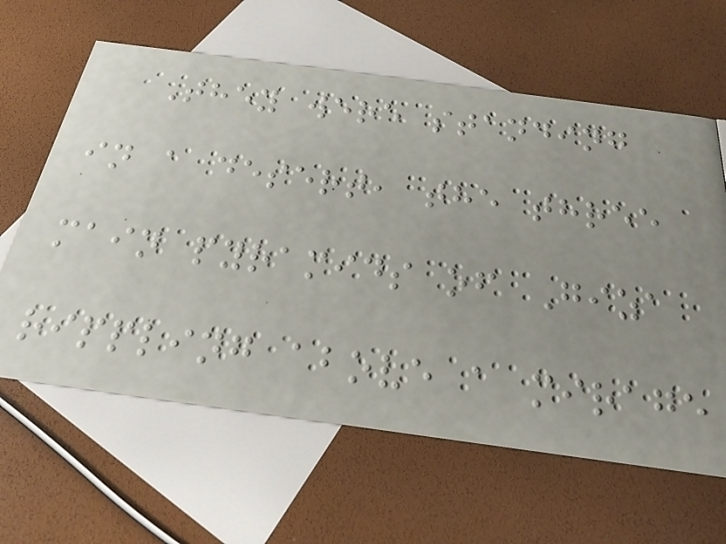They were standing
in a desert, the three
main pyramids of Giza
rippling above a mirage
